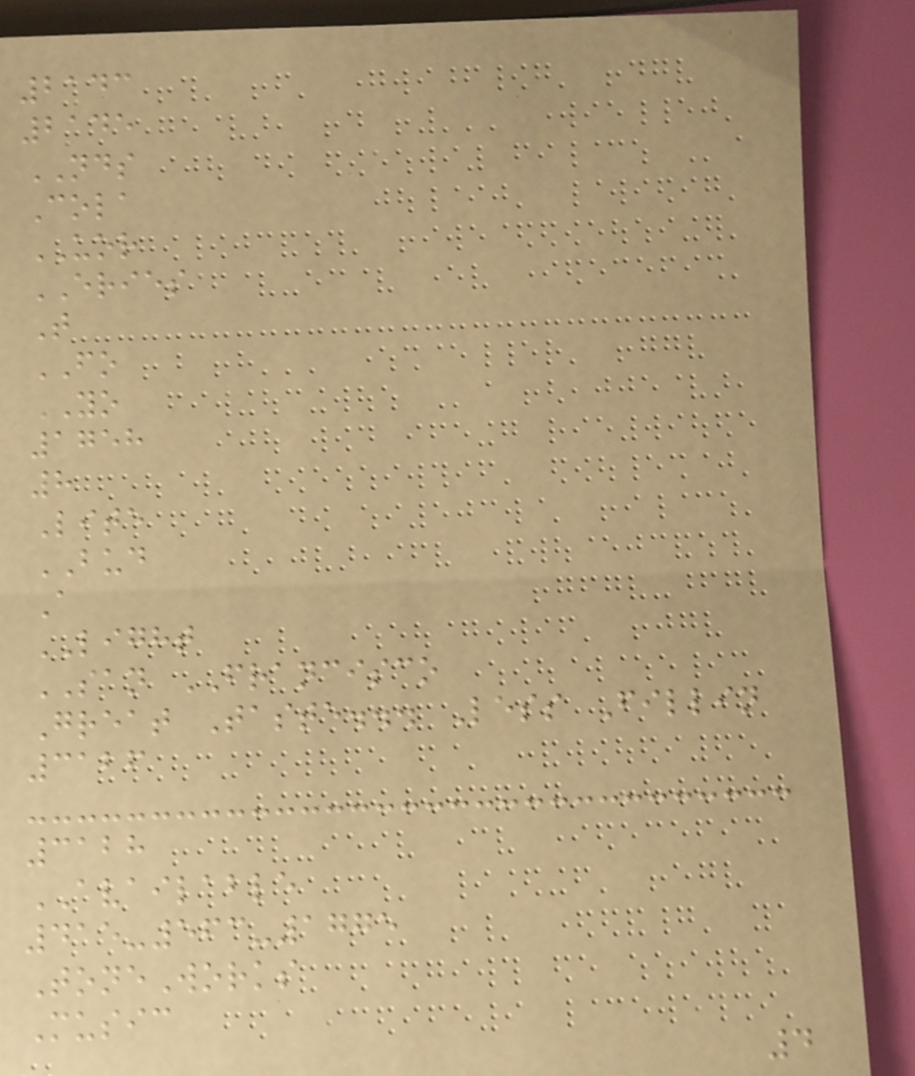2143
2145
NDS
Cola
UOR
ERIES
T
FO
YO
1758
8
Lite
BUD
A
LIGHT
SAN FRANCISCO
Great Taste... Less Fillin
3126
3128
AVAILABLE
415-563-1775
ToneWorks
Music
4
